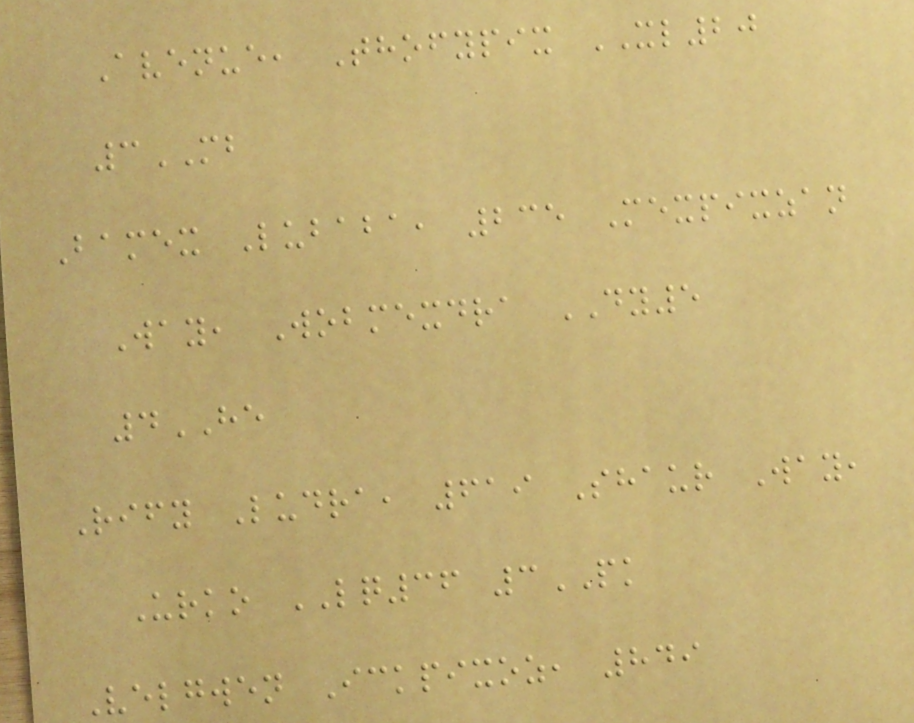Avenue, Thofypix XL20
3MB
Bamex Lubaba, 235 Mexpixzan
Way, Wobmexdra DY5
4HE
Rify Ludra, 619 Shaur Way,
Urko LQ36 3PK
Velgwen Ickpixoz, 849
